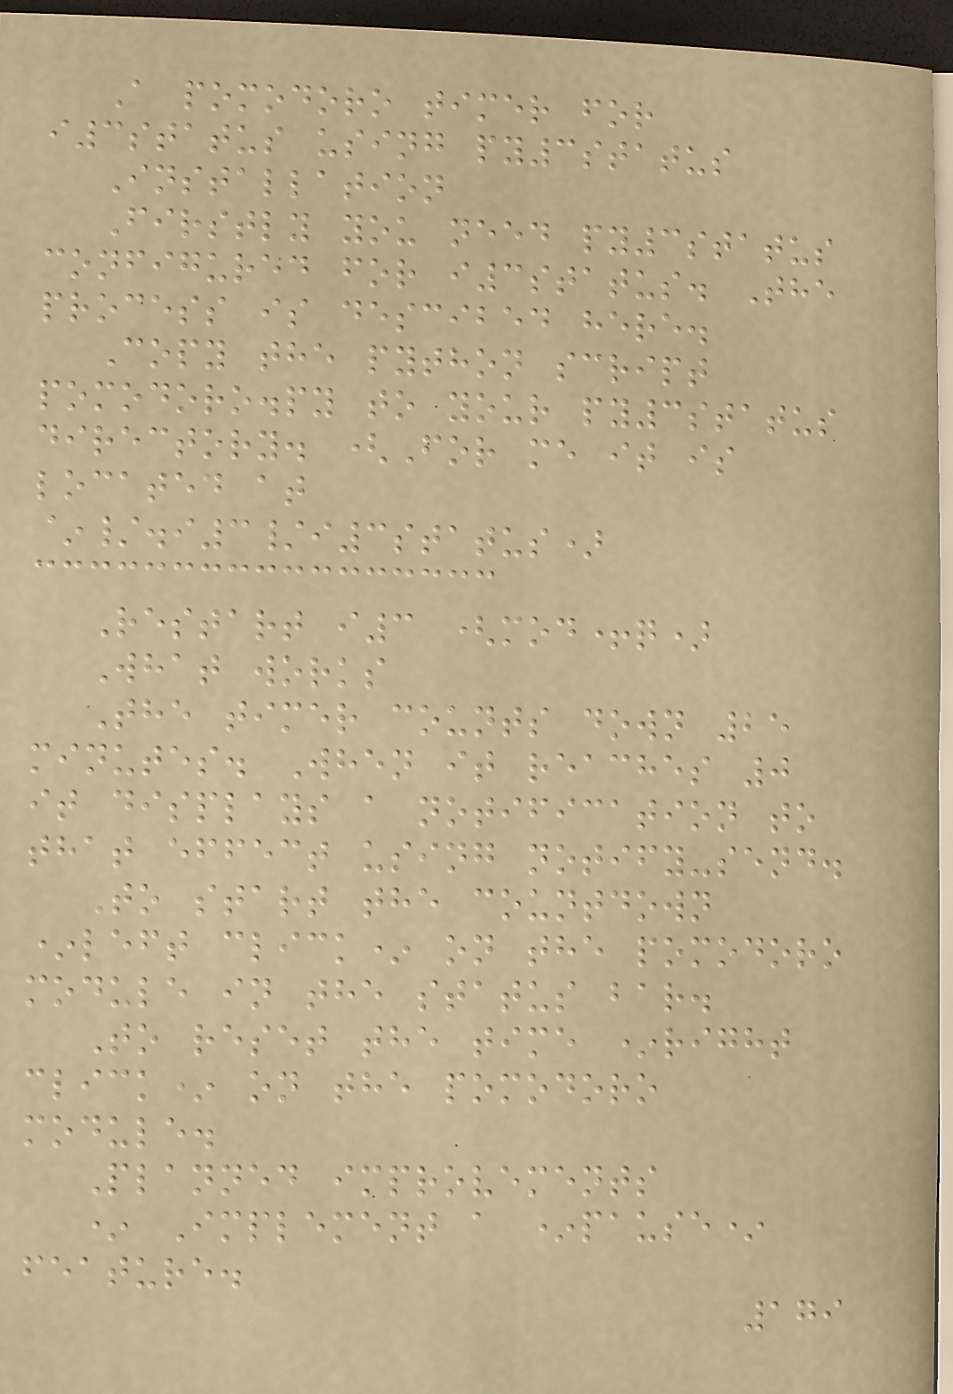A pomodoro timer for
i3status using py3status
Installation
Firstly you need py3status
configured for i3status. The
process is descibed here.
Copy the python script
pomodoro.py to your py3status
directory. (For me it is
located at
~/.i3/i3status)
Restart i3 (mod+q)
What works
The timer counts down 25
minutes. When it reaches 0
it displays a notification to
that effect using notify-send.
To start the countdown
*left click* on the pomodoro
module in the status bar.
To reset the time *right
click* on the pomodoro
module.
Planned improvements
* Implement a *pause*
feature.
179
